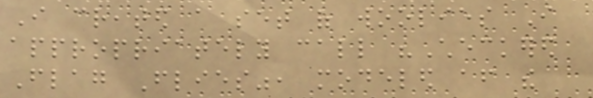I created a set of woolies I
appropriately call "Checkered
Flag Flies", modeled after the
